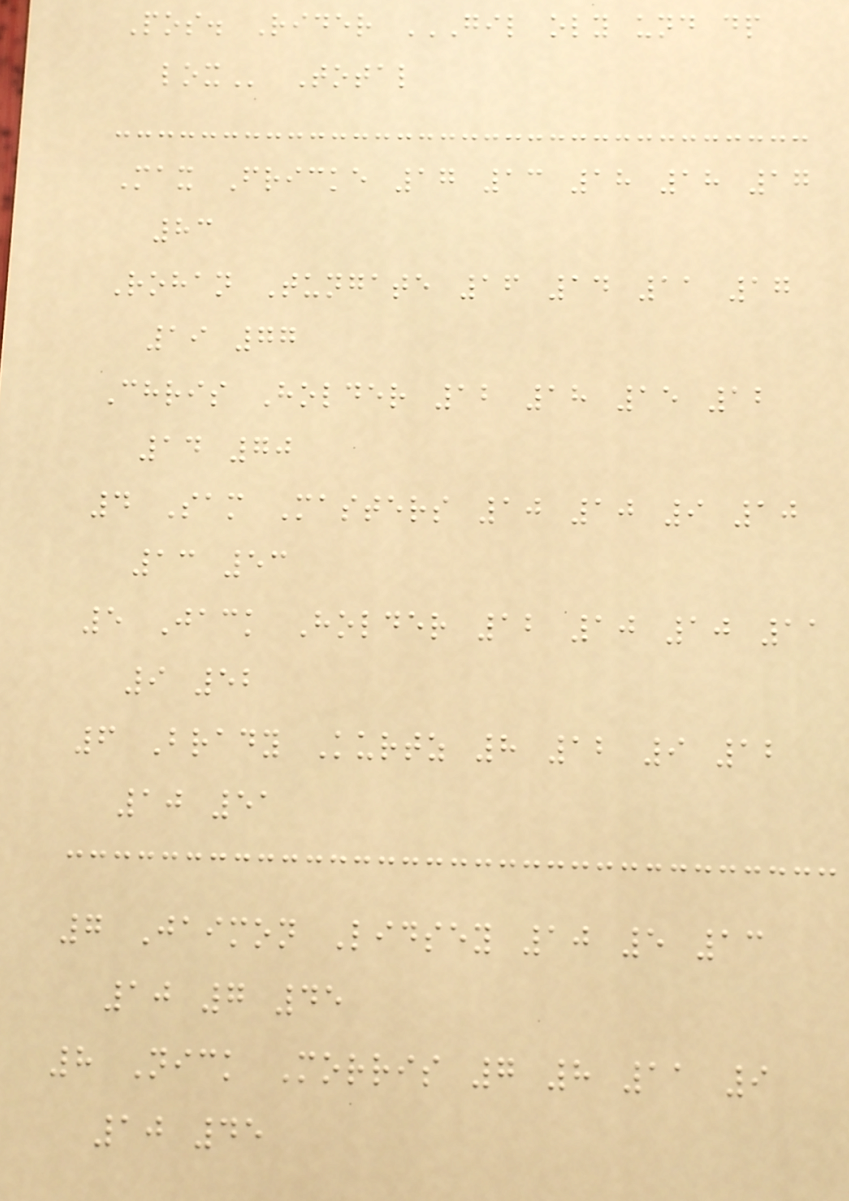Pos. Rider GIL OLY UND DP
LOX Total
Max Fricke 17 13 18 18 17
83
Rohan Tungate 16 14 11 17
19 77
Chris Holder 12 18 15 12
14 70
4 Sam Masters 10 10 9 10
13 53
5 Jack Holder 12 10 10 11
9 52
6 Brady Kurtz 8 12 9 12
10 51
7 Jaimon Lidsey 10 5 13
10 7 45
8 Nick Morris 7 8 11 9
10 45
